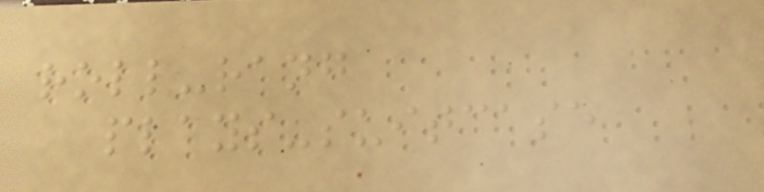roll-rang
plays-suitcase
